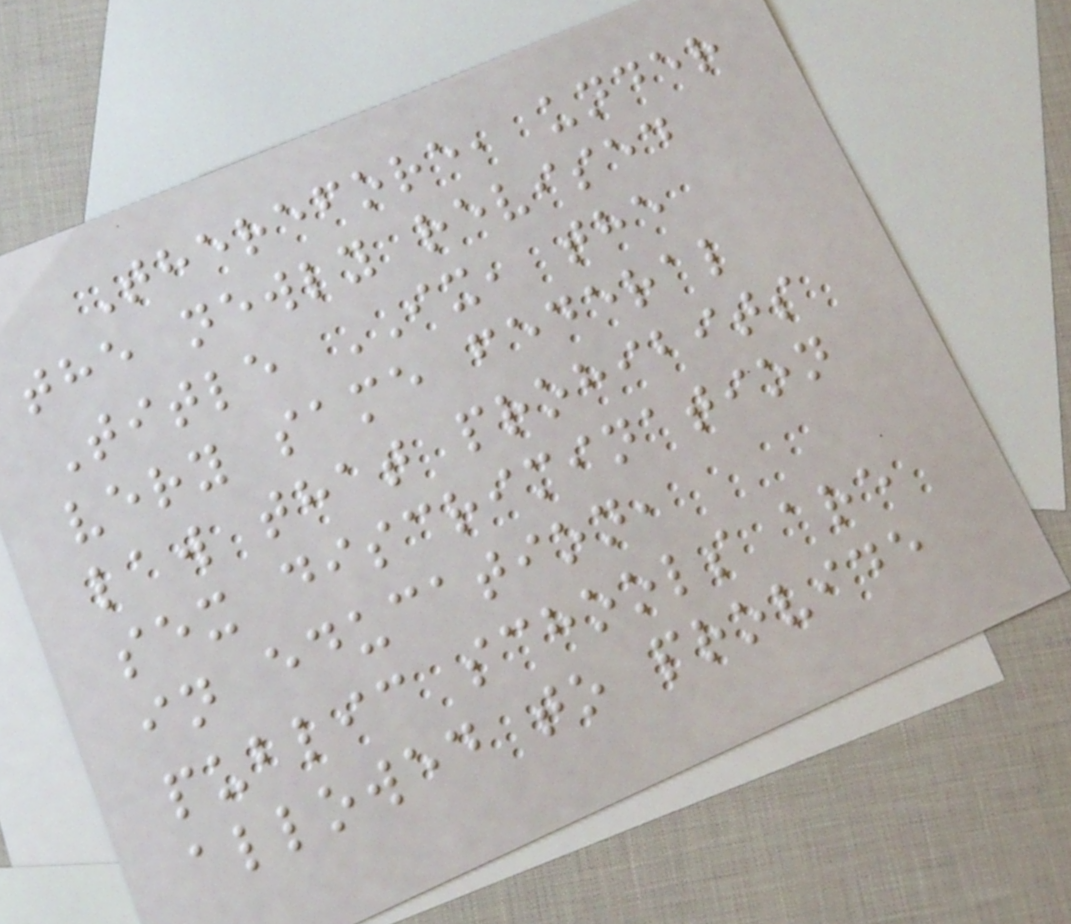Therefore, under
the newly revised
Title IX, the
very same federal
law that prohibits
sex discrimination
in education,
public schools are
allowed to provide
